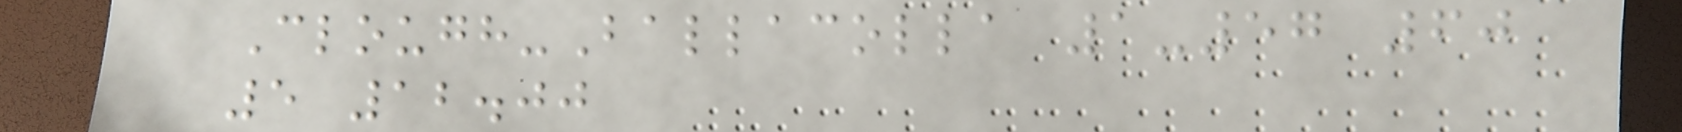Clough-Ballacolla 1-57 60
5 12.00
